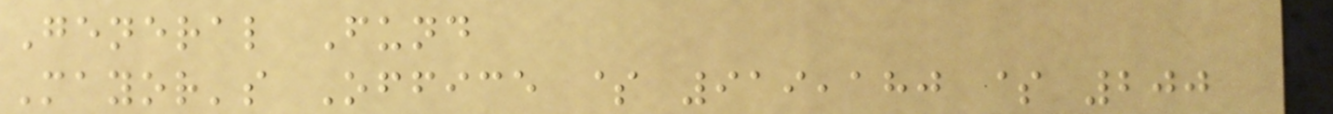General Fund
Mayor's Office $ 919,180 $ 200
